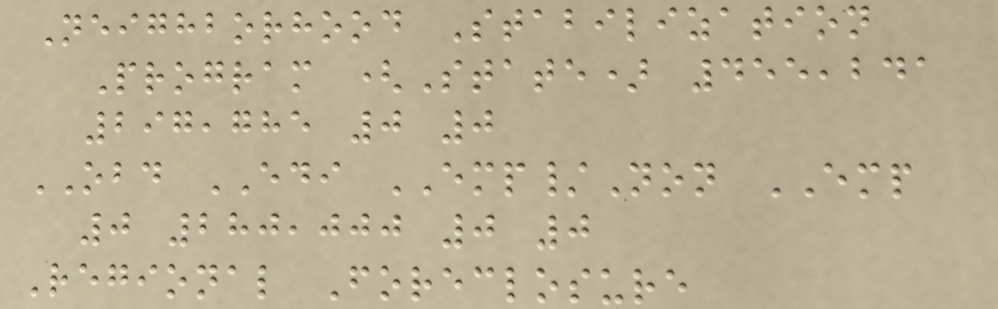Neighborhood Stabilization
Program (State) 455,241
297,785 0 0
OBD EDI EMP/Non EMP
0 280,000 0 0
Regional Foreclosure
